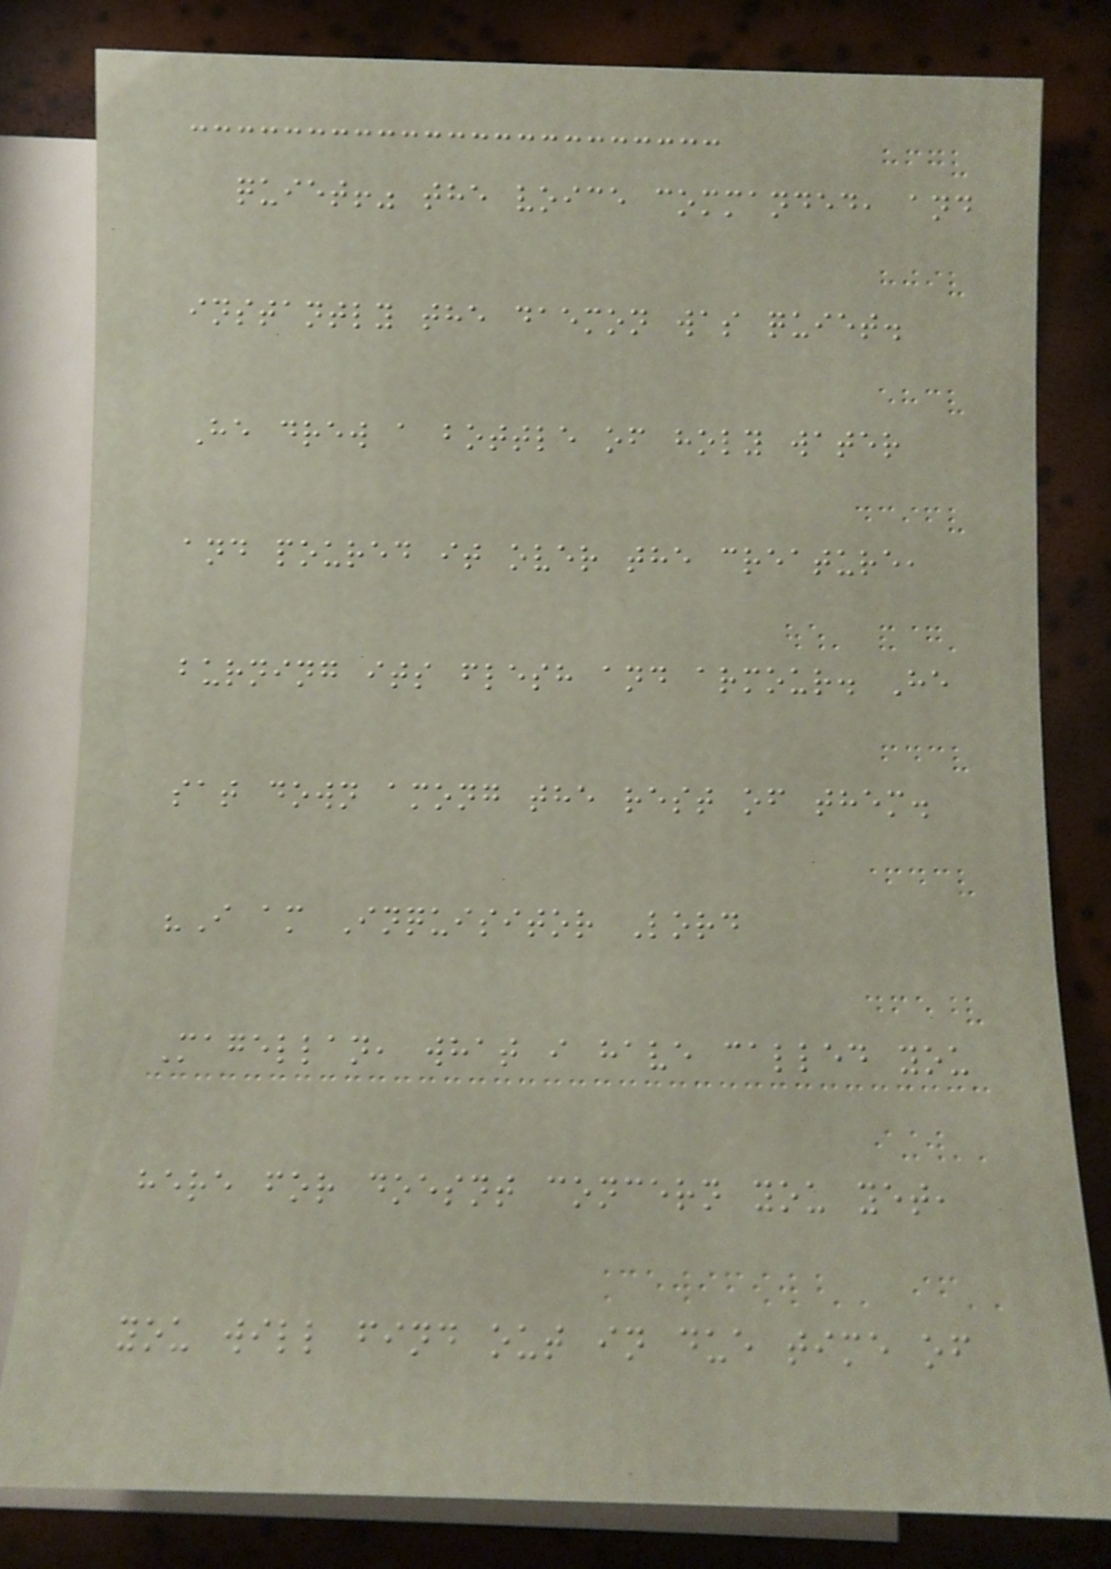quiet!" the voice commanded, and
instantly the daemon was quiet.
He drew a bottle of holy water
and poured it over the creature,
burning its flesh and armour. He
sat down among the rest of them.
"I am Inquisitor Lord
Magellan, what i have called you
here for doesnt concern you yet,
you will find out in due time of
